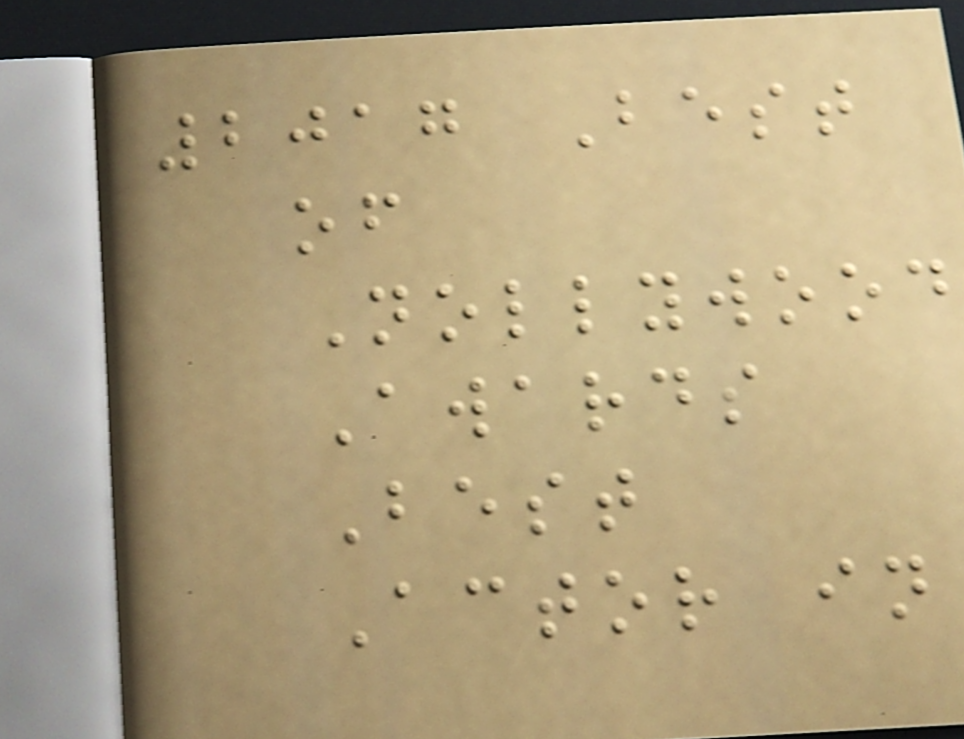2017 Best
of
Nollywood
Awards
Best
Actor in
